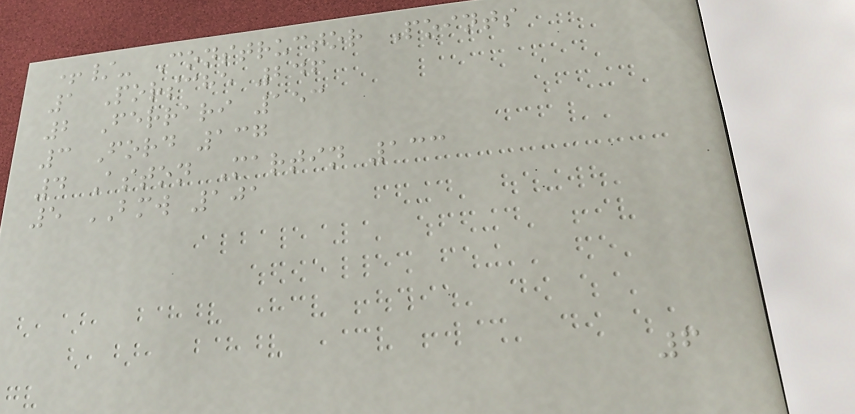+/- Constructor Points
1 Porsche 246
2 Ferrari 153
3 Ford 137
4 Aston Martin 133
5 BMW 101
6
